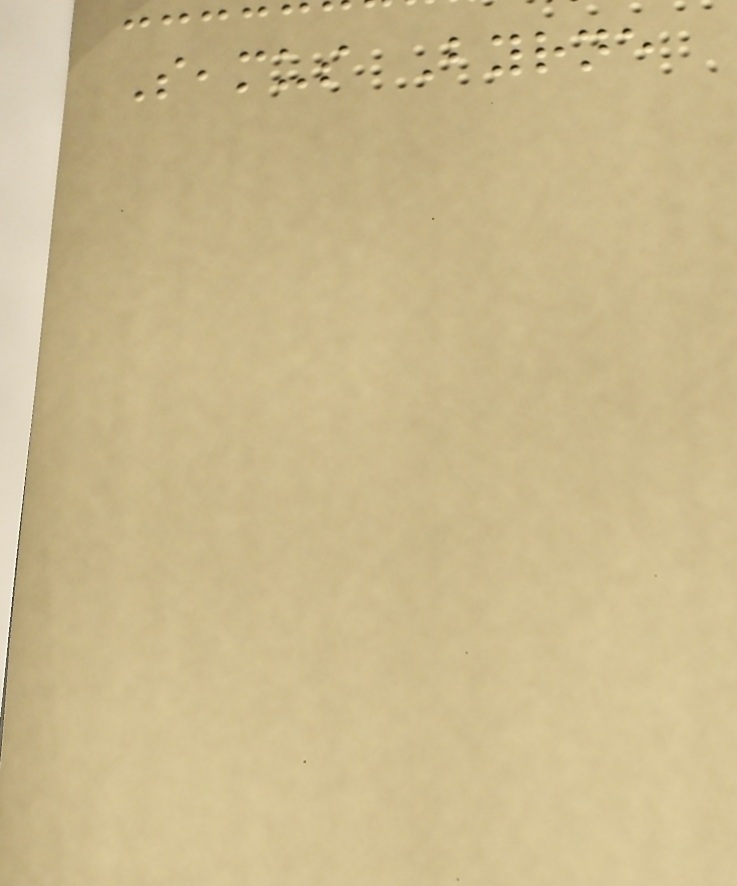Seamus Byrne
